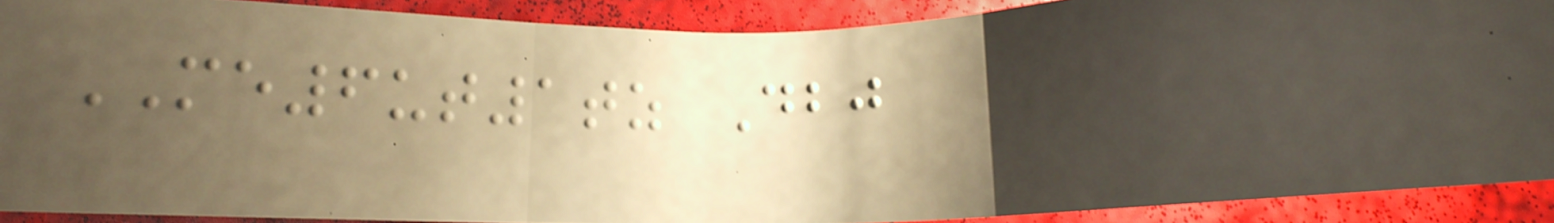ME6ut1tz Dbj
